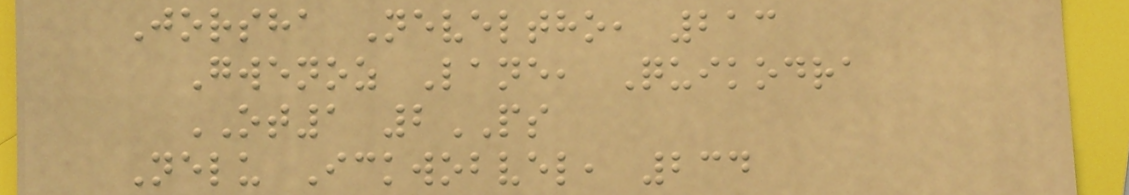Jorsha Neveltho, 213
Gwenoz Lane, Quikodra
OT1 2PS
Nelu Ickwobvel, 234
